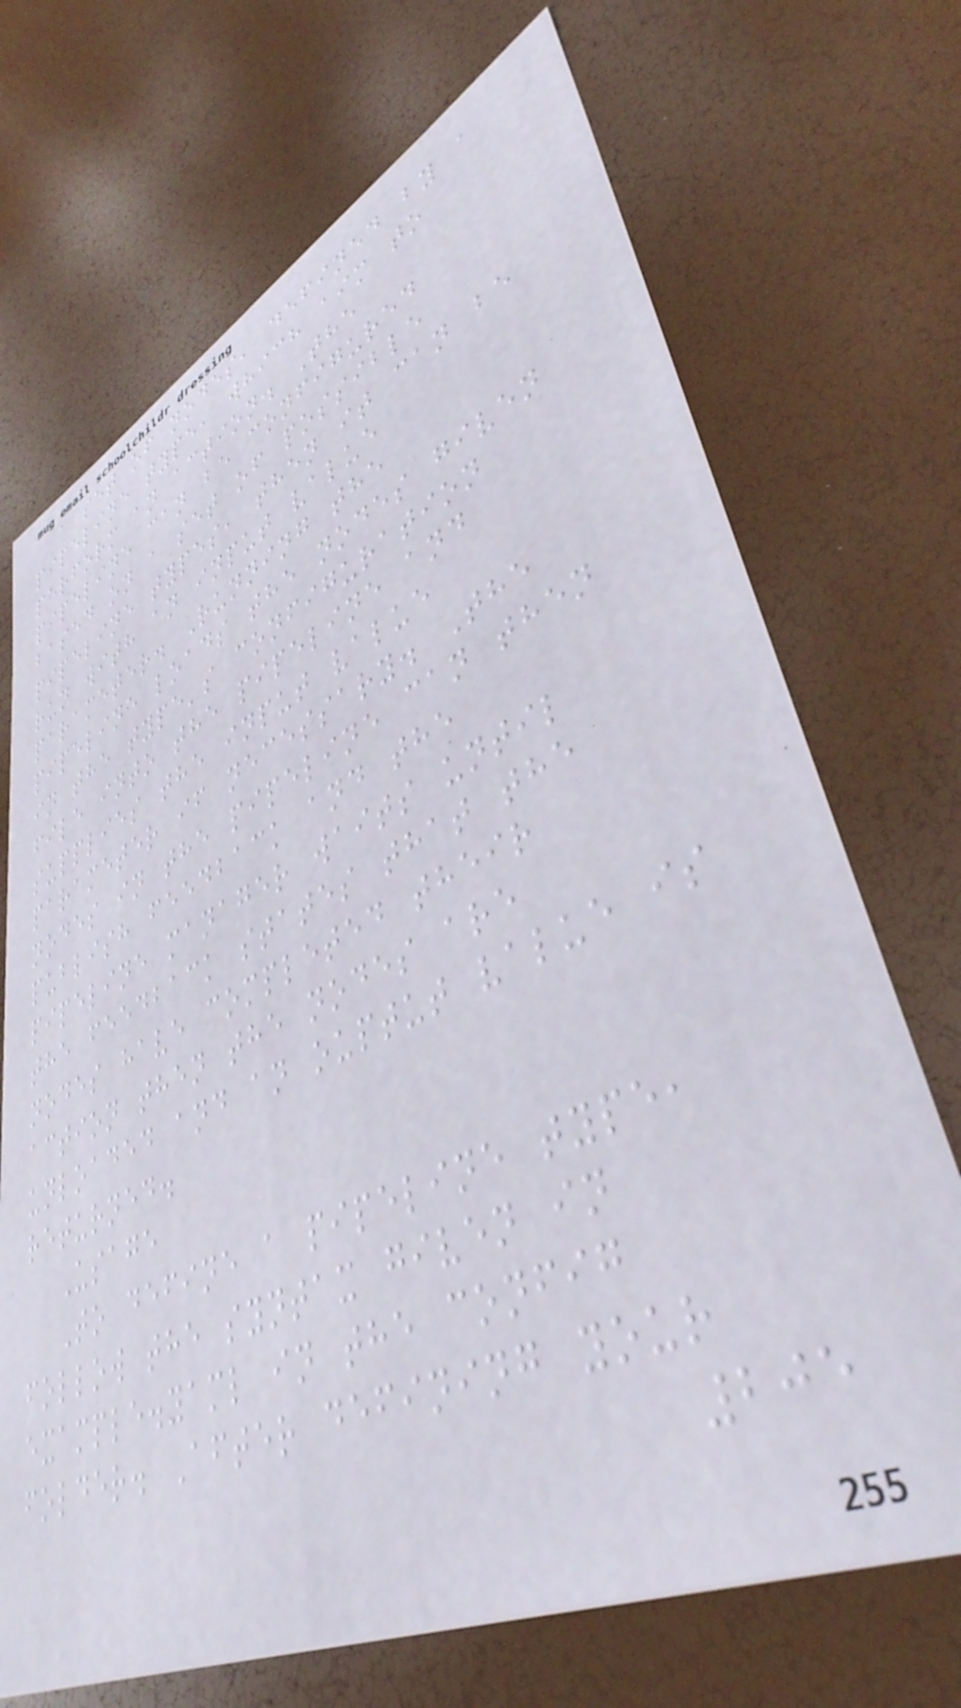a set of nodes, defined by a
pipeline type, which aim to
perform an action. The
pipeline can be configured
based on a set of possible
pipeline types, then it can be
run with an input value
parameter. Running the
pipeline loads the nodes given
in the type's configuration
file into the pipeline and
supplies the input value
parameter if necessary. The
nodes in the pipeline can then
publish feedback and the
pipeline manager waits until
the feedback states that the
nodes have completed their
action then the nodes are
unloaded and an ouptut value is
returned.
Usage
To define a pipeline type,
follow the syntax given in
example.yaml in the config
folder. After defining your
205
